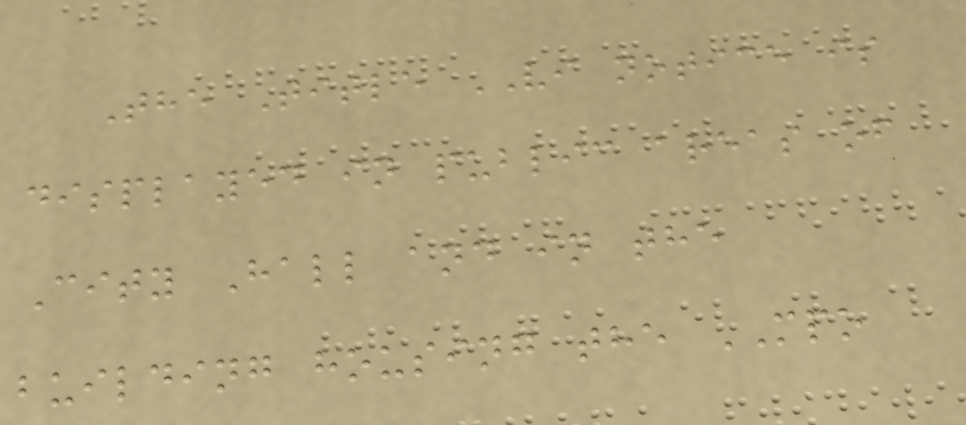The Title VI notice is
displayed in public areas of
City Hall and in the
building housing the MPO
